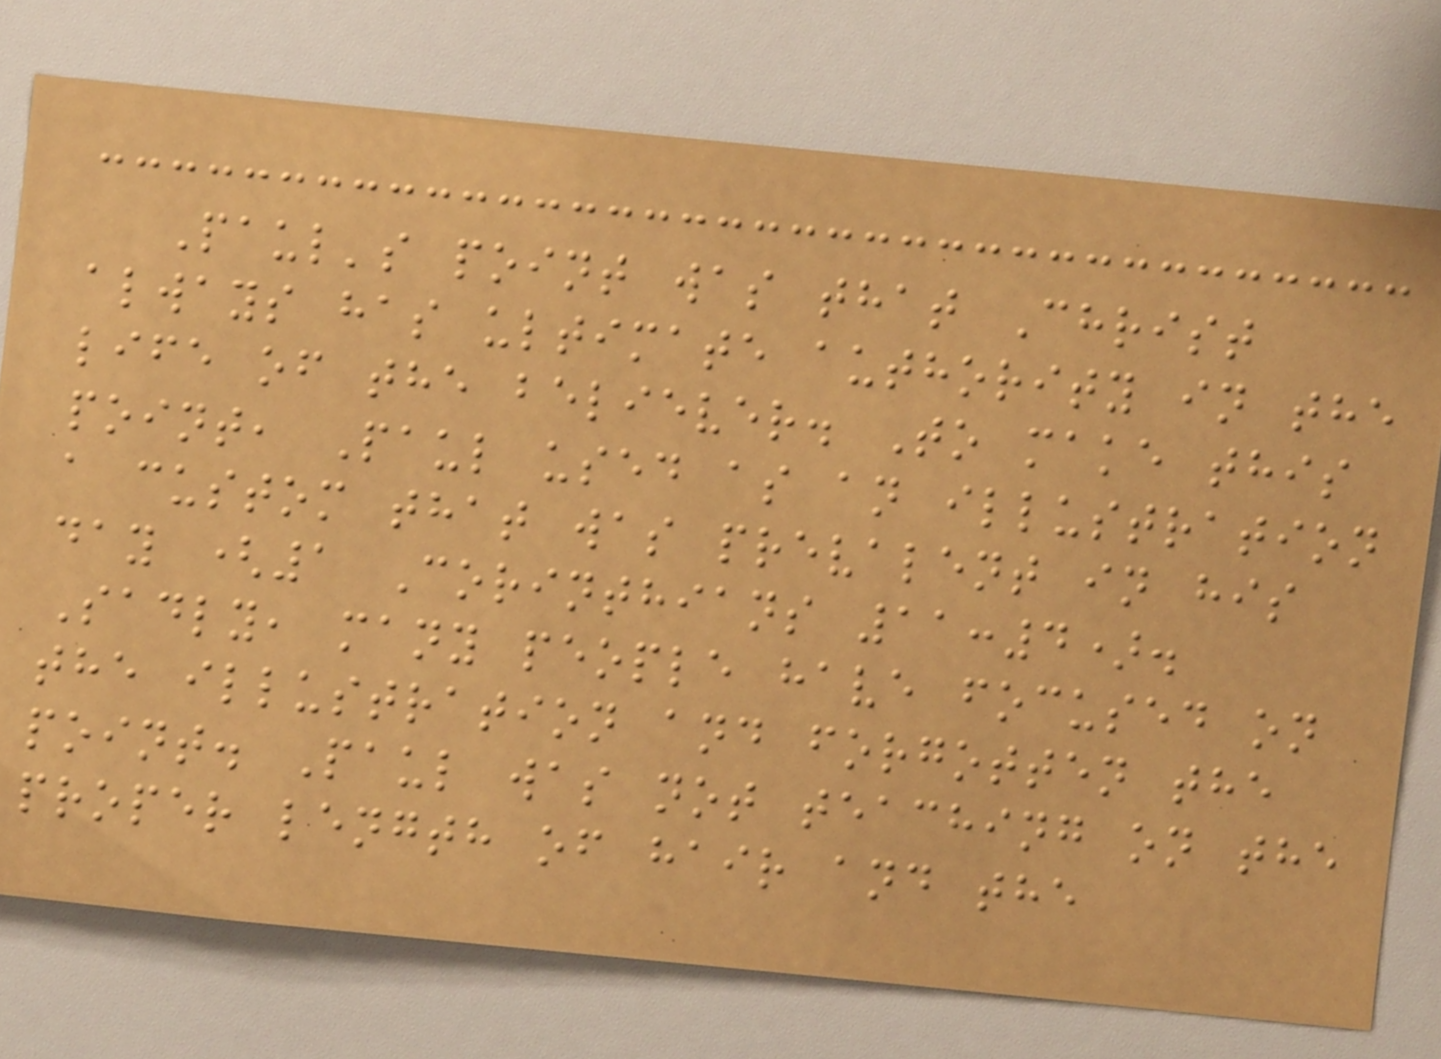Paul's point was that Christ
always has ultimate authority in the
life of the believer. To make this
point, Paul used as an illustration
a custom that was prevalent in his
day (1 Corinthians 11:4).
Sadly, many people have focused on
the illustration and forgotten the
point. Paul was not teaching on the
proper length of hair and the
